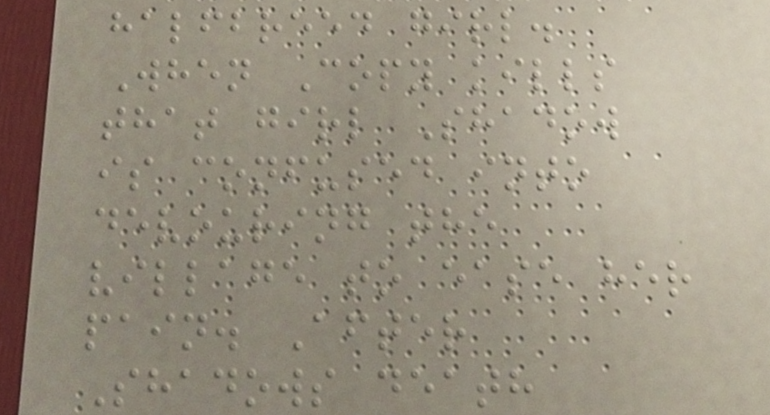halfbreed girl.
When Copy kills
that girl Shadow
is confused into
devouring the
village to ease her
pain. After
Shadows death
